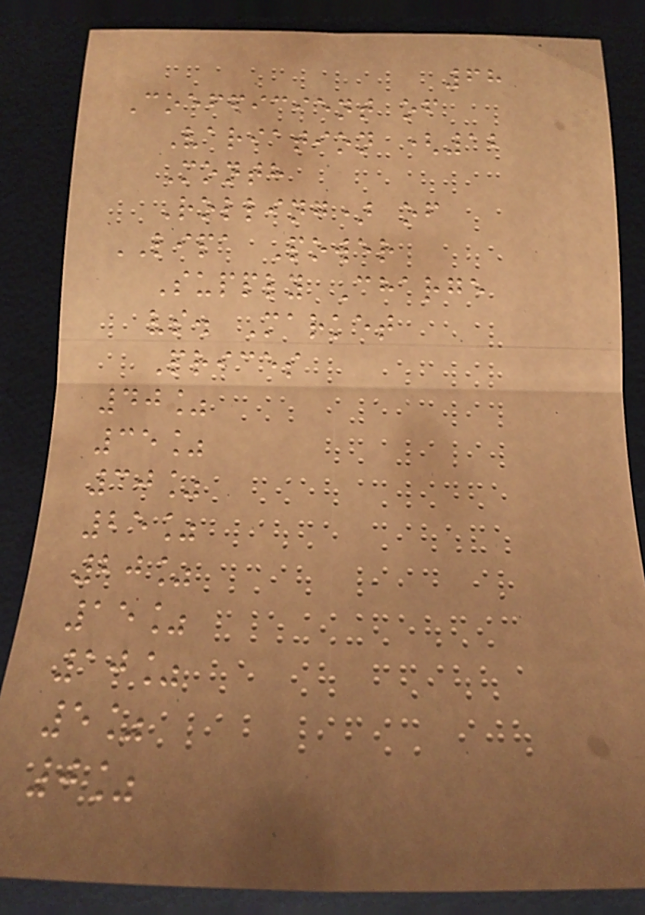68
Coefficient of
Variation (12
Month
Rolling) of
LIPA Power
Supply Charge
vs. Market
Prices
40%
35%
30%
25%
20%
15%
10%
5%
0%
